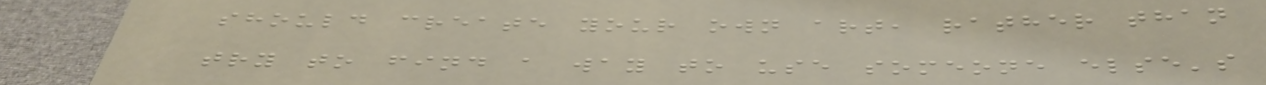should create your own art, rather than
try to find a way to use someone else's
